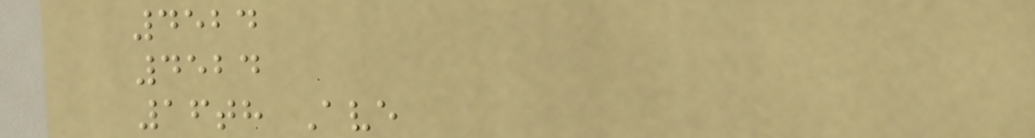4524
4524
16th Ave
